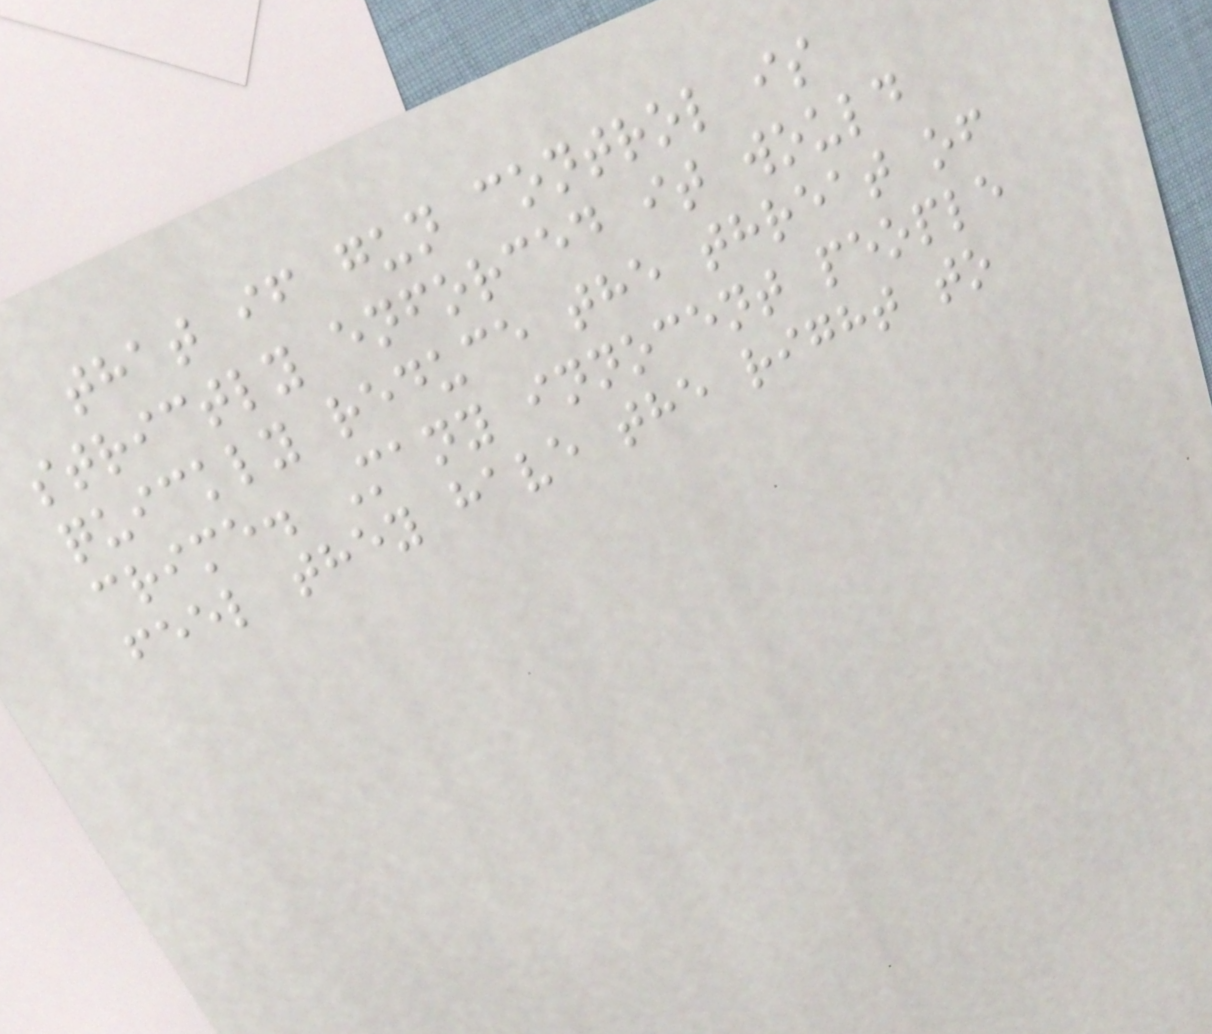that if gun control is
strictly enforced it would
quickly reduce the threat of
crime. Many innocent people
feel they have the right to
